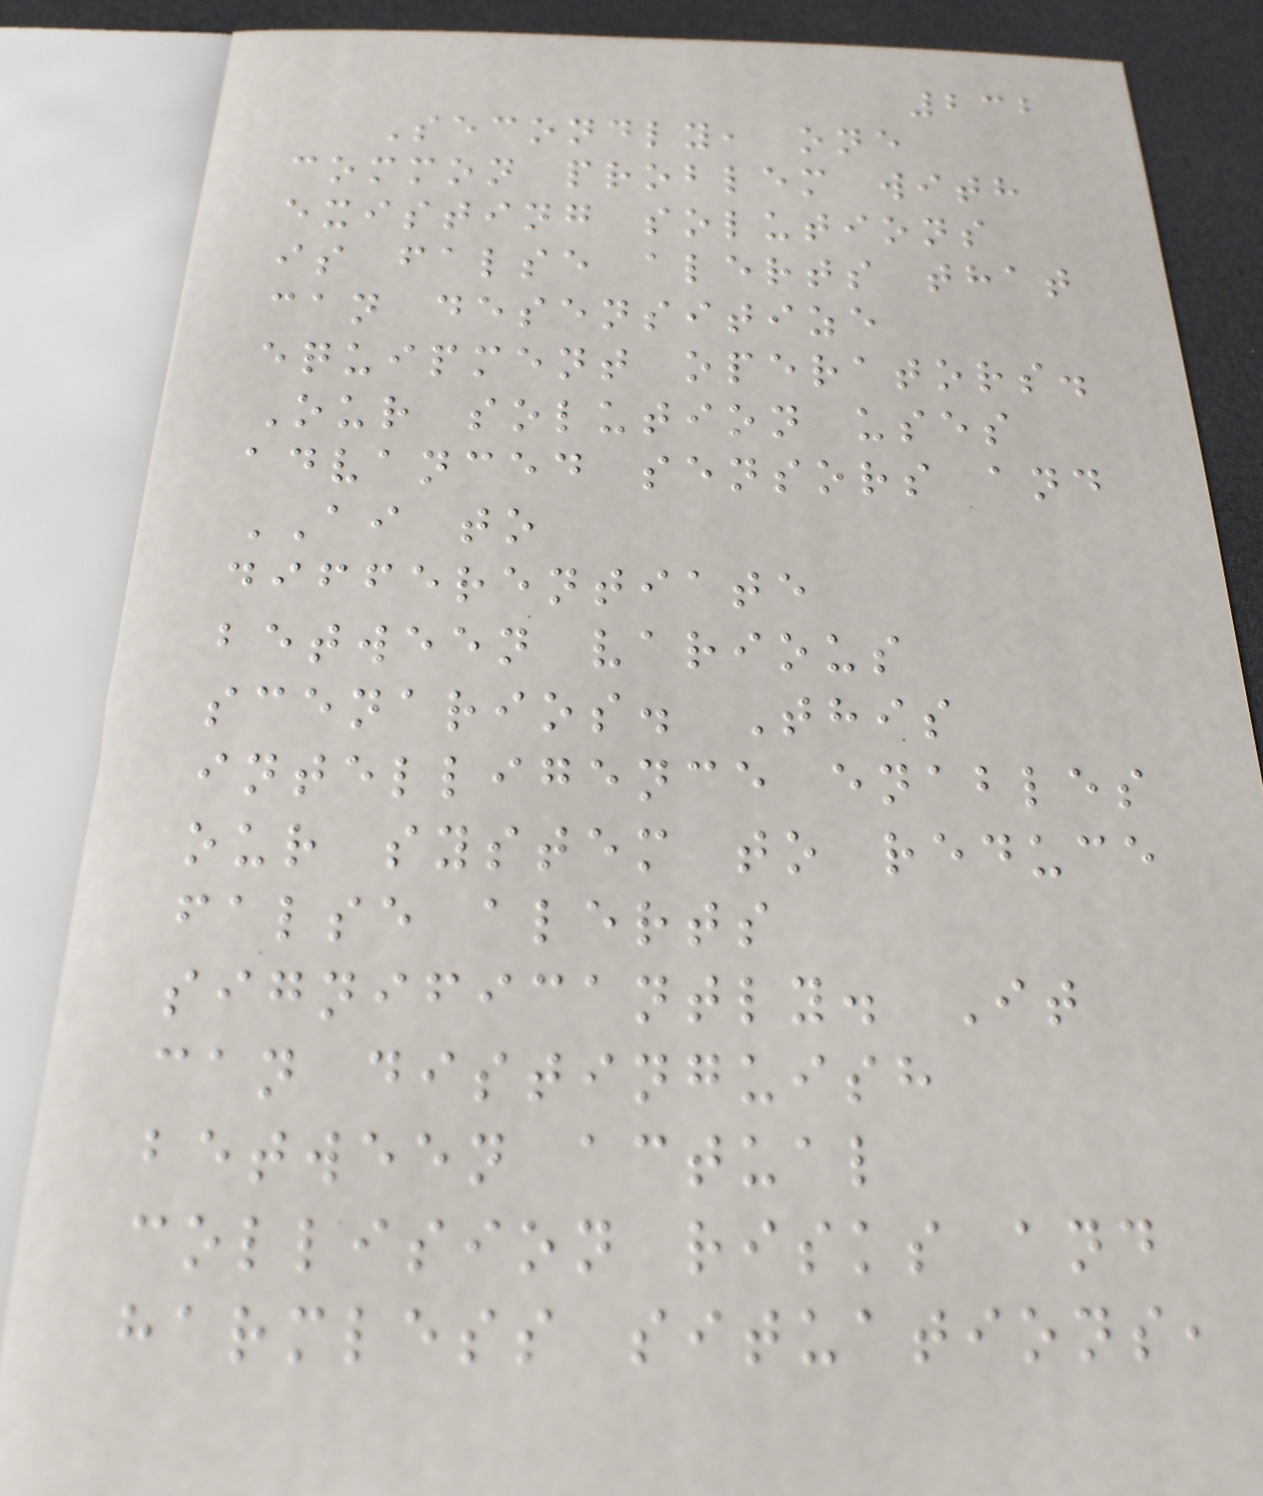232
Secondly, one
common problem with
existing solutions
is false alerts that
can desensitize
equipment operators.
Our solution uses
advanced sensors and
AI to
differentiate
between various
scenarios. This
intelligence enables
our system to reduce
false alerts
significantly. It
can distinguish
between actual
collision risks and
harmless situations,
